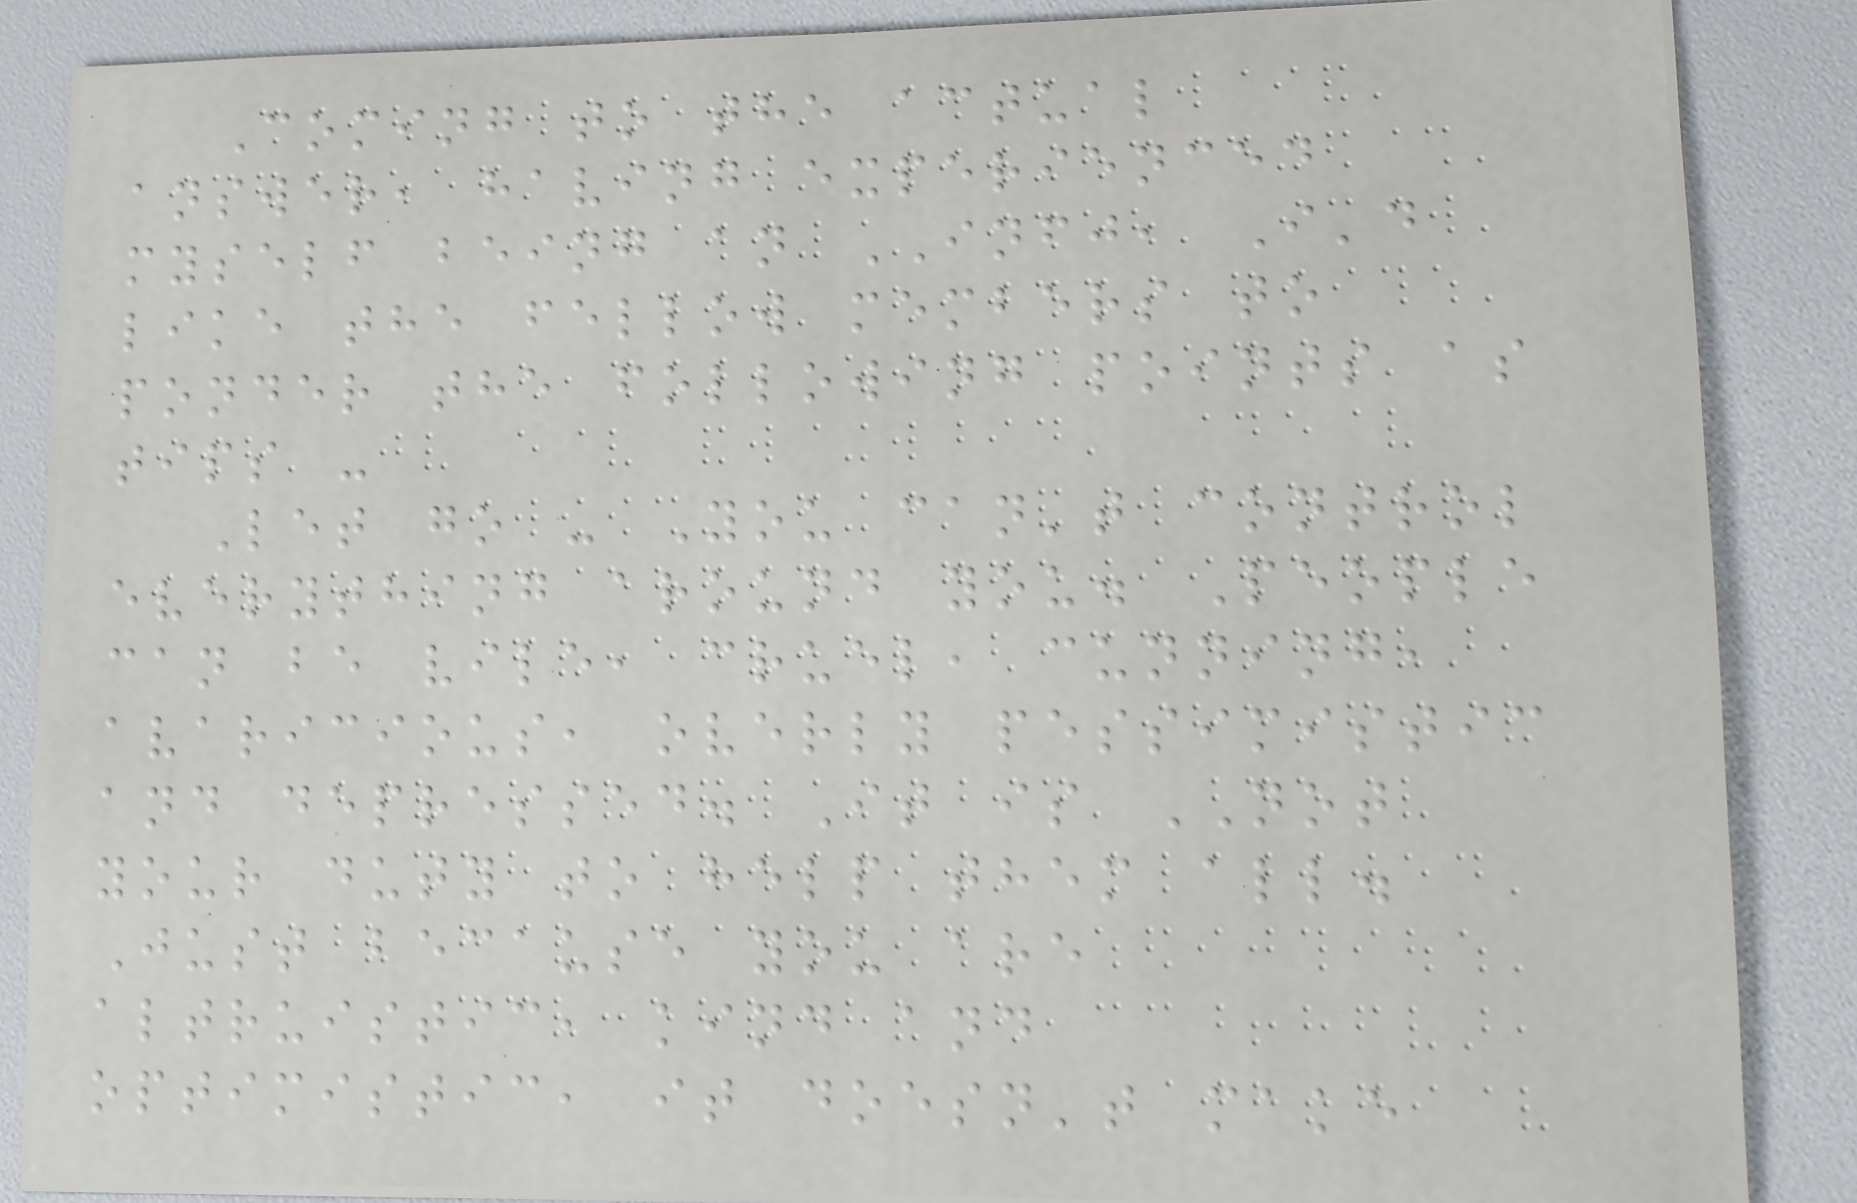Coming to the actual
answer, having experienced
myself being an INFJ, I'd
like the fellow members to
ponder the following points as
tips -
Let go - You can't control
everything around you. People
can be vile, cruel, cunning,
avaricious, overly pessimistic
and depressed. It is NOT
your duty to help them all.
Just because you are
altruistic, kind and
optimistic, it doesn't make
